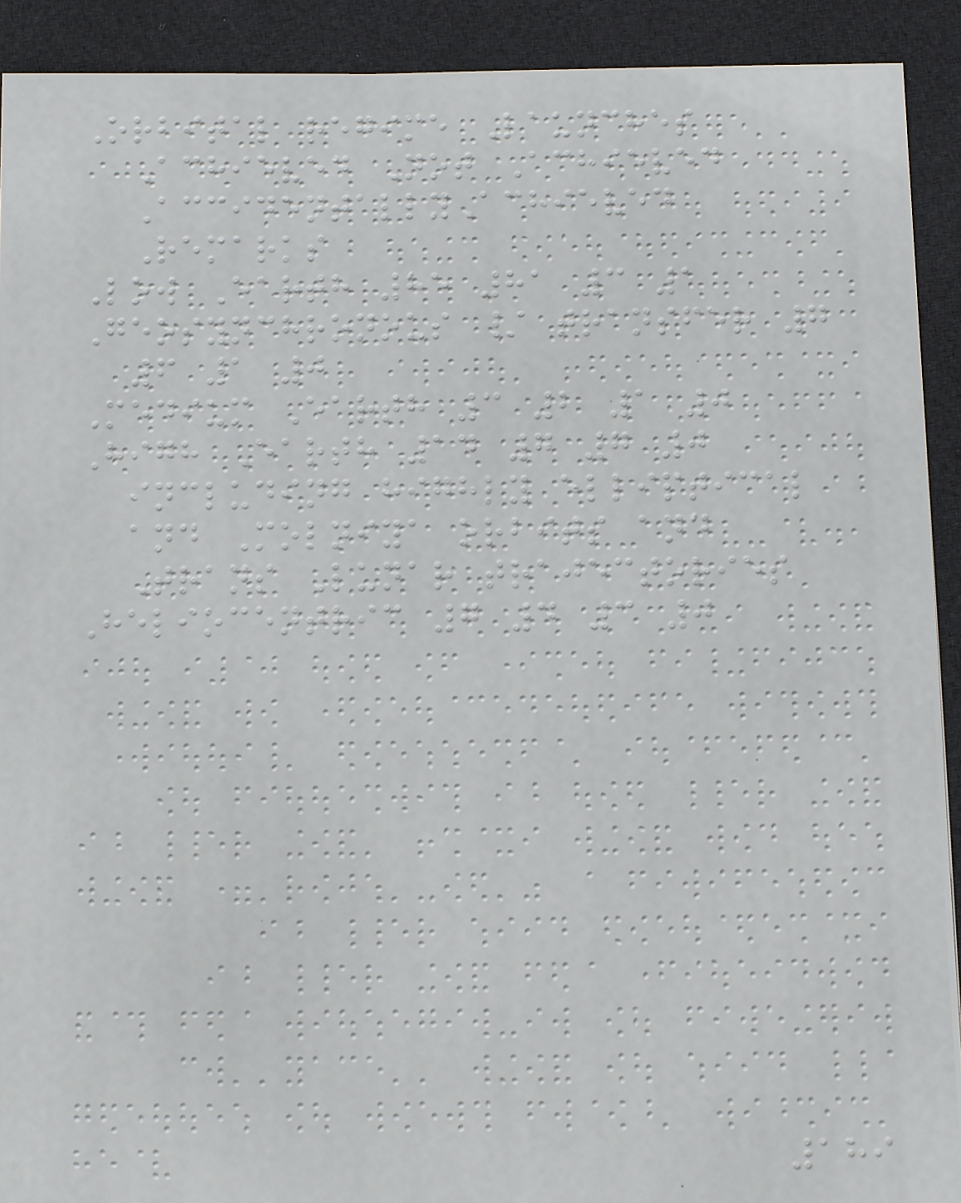Orbital regime Launches
Achieved Not Achieved
AccidentallyAchieved
Remarks
Low Earth 85 81 3 1
Geosynchronous / transfer 7
6 1 0
Medium Earth 3 2 1 0
High Earth 14 7 7 0
including highly elliptical
and Molniya orbits and
Trans Lunar trajectories
Heliocentric 7 4 3 0
189
